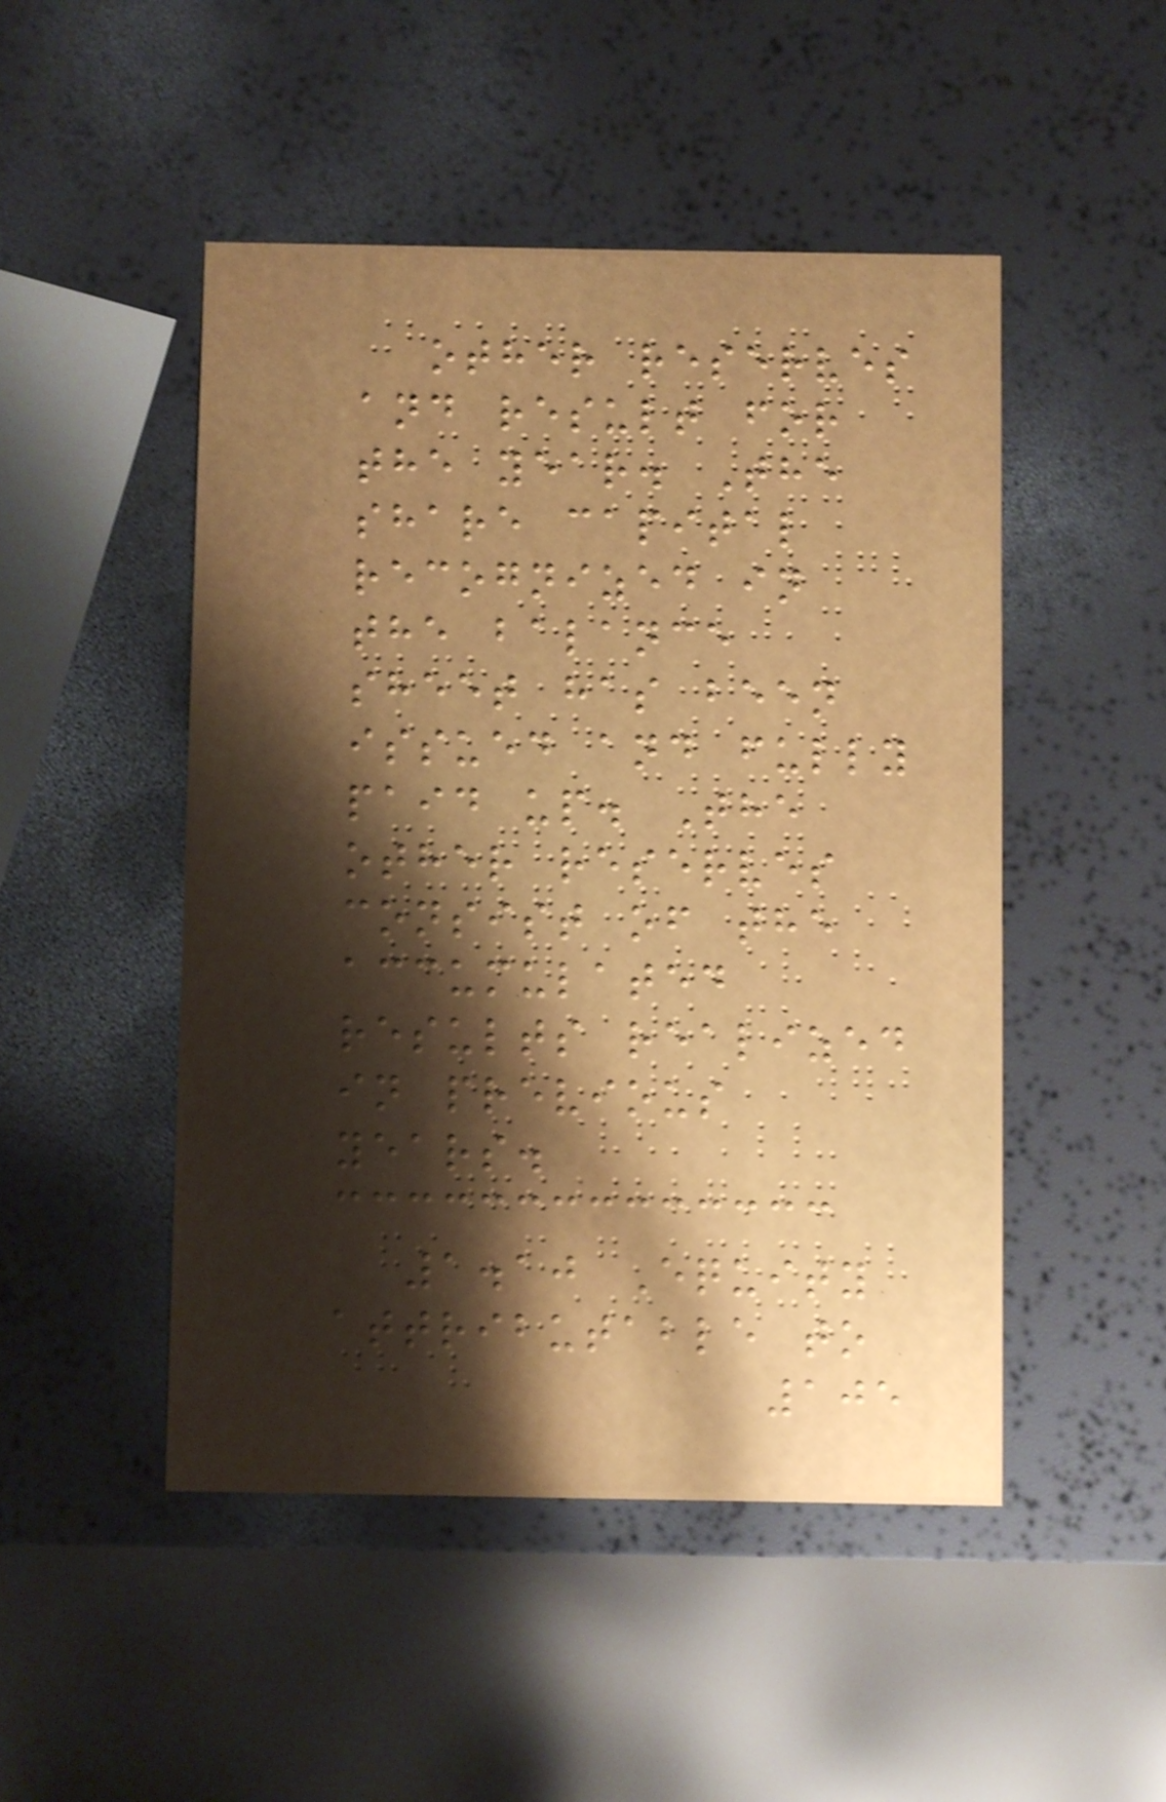other reserves
and result for
the year. The
share capital
recognized in
the balance
sheet has been
issued and fully
paid up. The
other reserves
consist of the
accumulated
results realized
in previous
years.
1.10 Equity
attributable to
105
